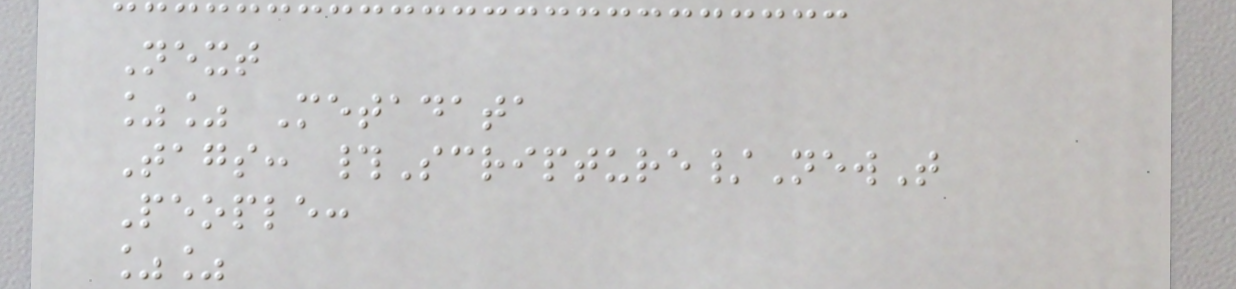Next
%% Metadata
Tags: #Scripture/NewT
People:
%%
